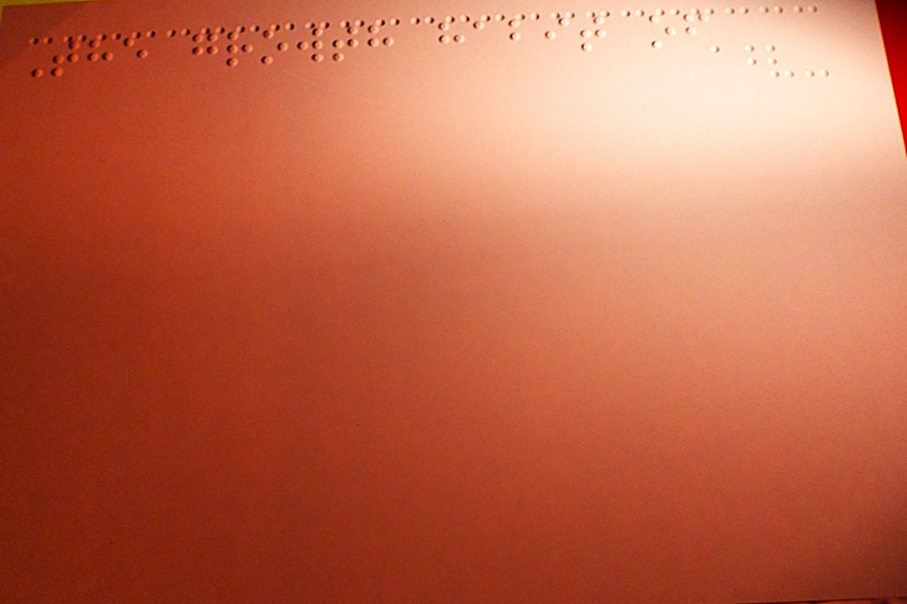The growth habit of
